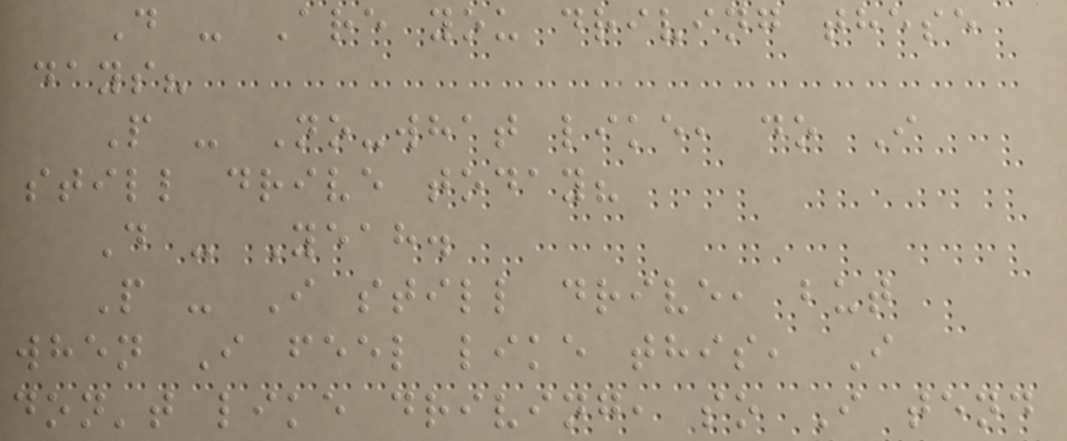D - Are you driving these
days?
P - No-what like, do I
still drive today?
D - Yeah.
P - I still drive, but
when I feel like this, I
don't like driving, so I tend
